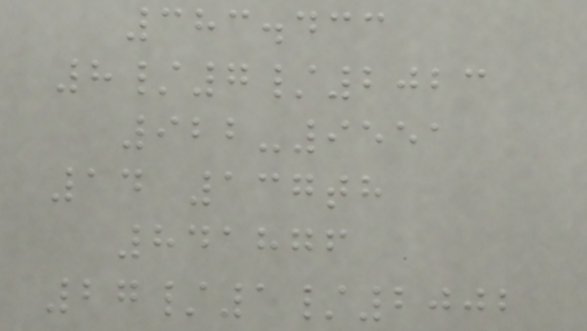383.433
8/7/2023
922-9551
14 137th
841876
27/1/2002
